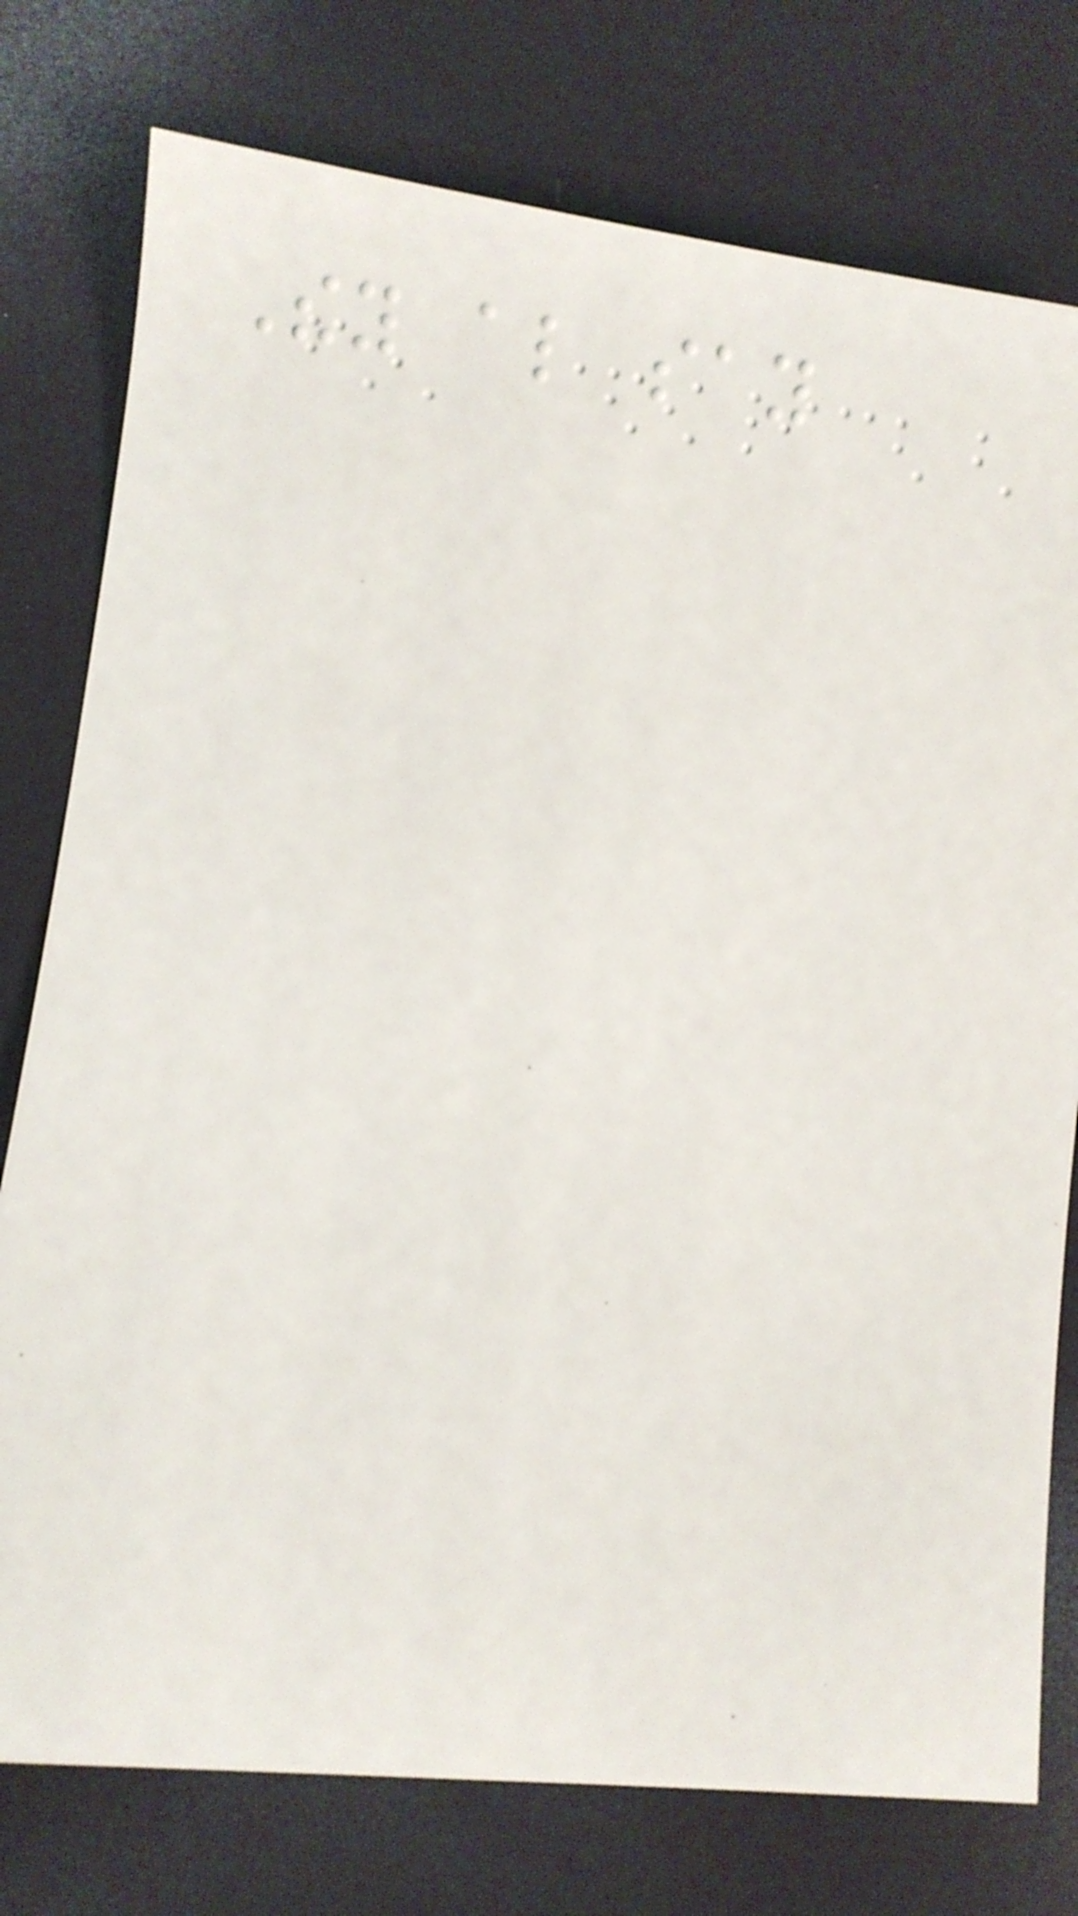They also say
